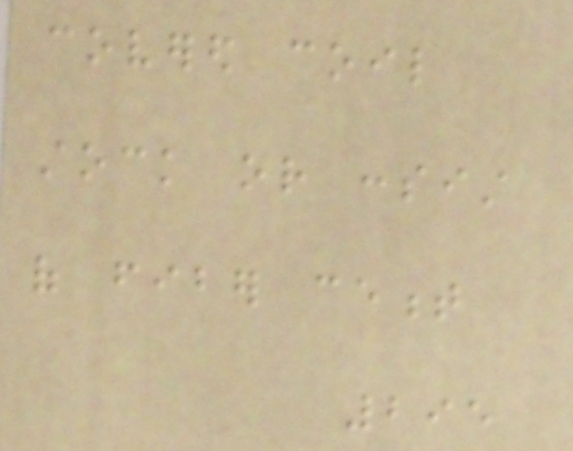covered coil
stock or consist
of fiber cement
295
